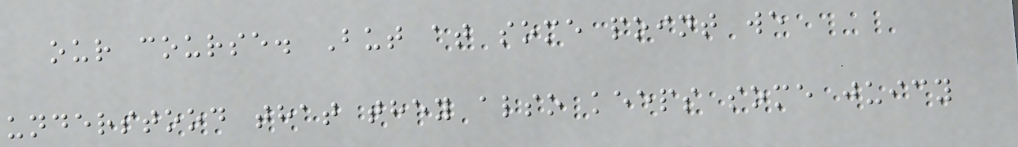our course. But at some point we
understood that they also keeps some juicy
